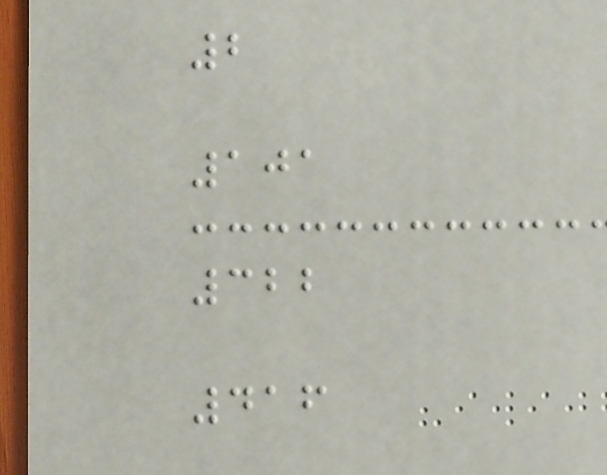2
101
322
416
